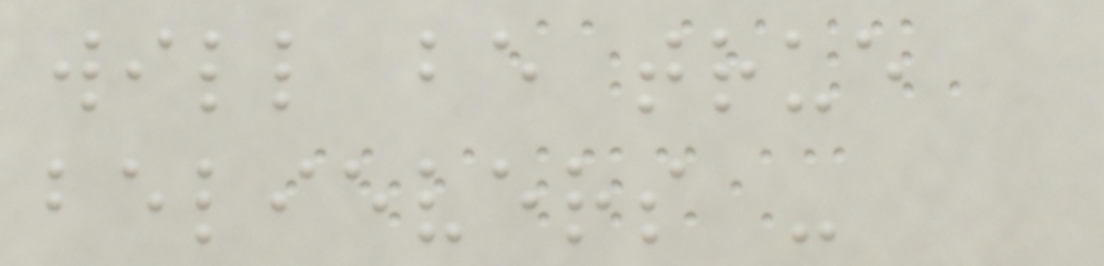will be true
believers -
